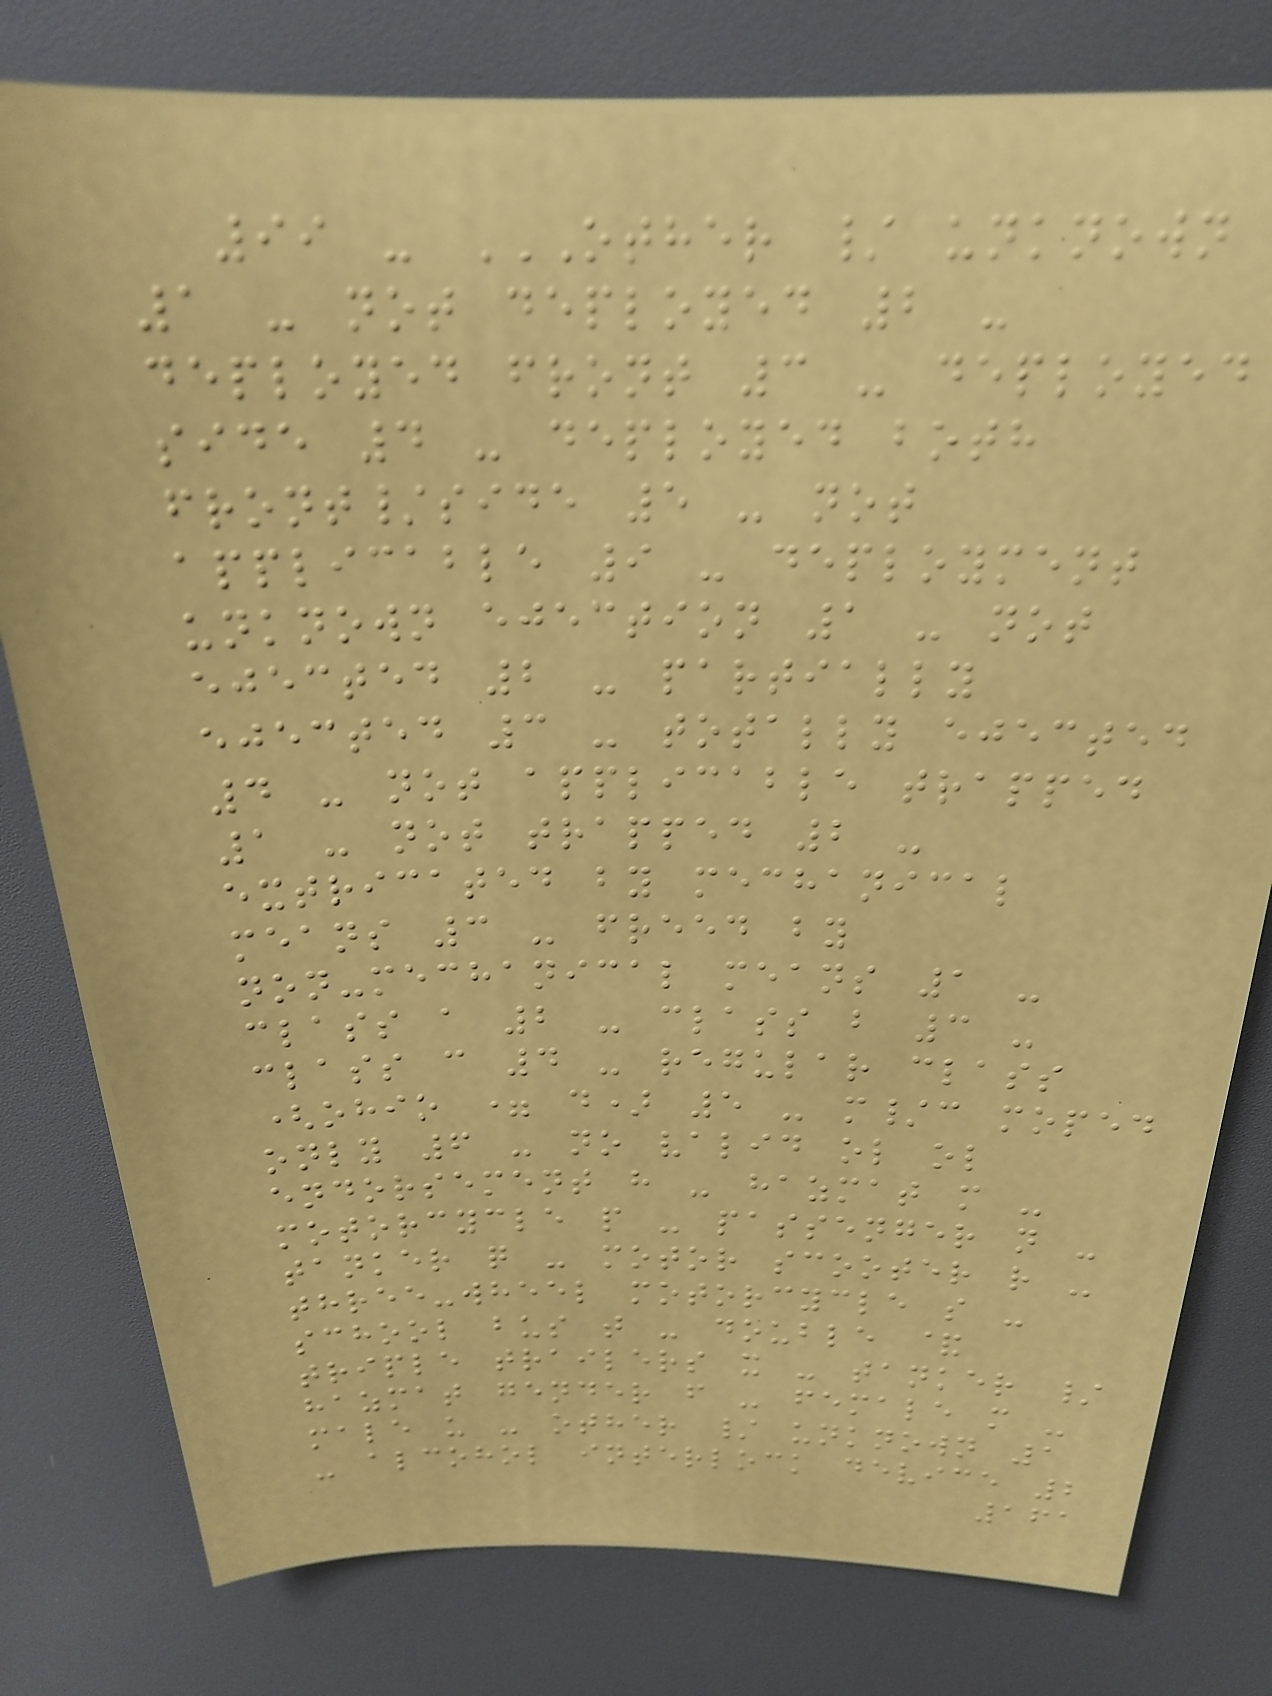99 - OTHER / UNKNOWN
1 - NOT DEPLOYED 2 -
DEPLOYED FRONT 3 - DEPLOYED
SIDE 4 - DEPLOYED BOTH
FRONT/SIDE 5 - NOT
APPLICABLE 9 - DEPLOYMENT
UNKNOWN EJECTION 1 - NOT
EJECTED 2 - PARTIALLY
EJECTED 3 - TOTALLY EJECTED
4 - NOT APPLICABLE TRAPPED
1 - NOT TRAPPED 2 -
EXTRICATED BY MECHANICAL
MEANS 3 - FREED BY
NON-MECHANICAL MEANS 1 -
CLASS A 2 - CLASS B 3 -
CLASS C 4 - REGULAR CLASS
(OHIO = D) 5 - M/C MOPED
ONLY 6 - NO VALID OL OL
ENDORSEMENT H - HAZMAT M -
MOTORCYCLE P - PASSENGER N -
TANKER Q - MOTOR SCOOTER R -
THREE-WHEEL MOTORCYCLE S -
SCHOOL BUS T - DOUBLE &
TRIPLE TRAILERS X - TANKER /
HAZMAT GENDER F - FEMALE M -
MALE U - OTHER / UNKNOWN 1
- ALCOHOL INTERLOCK DEVICE 2
161
